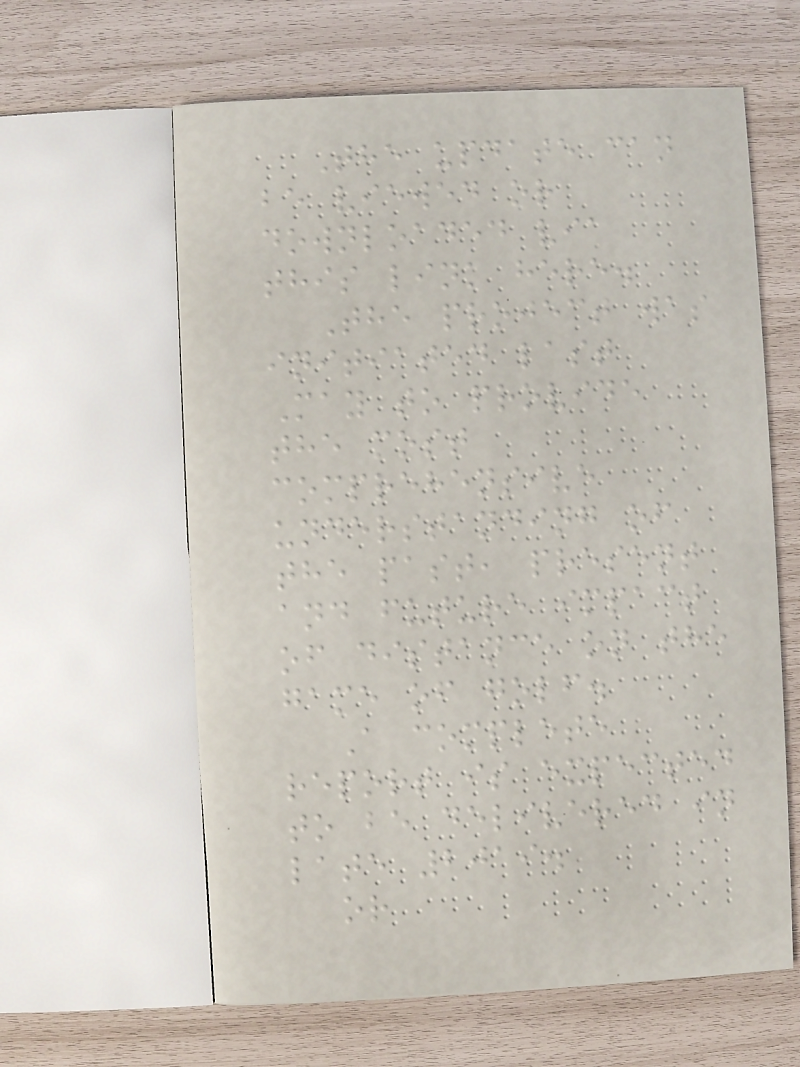The update can
be viewed or
downloaded via
this link here.
The project was
initiated last
May to provide
the most
comprehensive
understanding of
the past, present
and future impact
of distance on the
game of golf.
A complete
report is expected
to be delivered in
late 2019.
or
